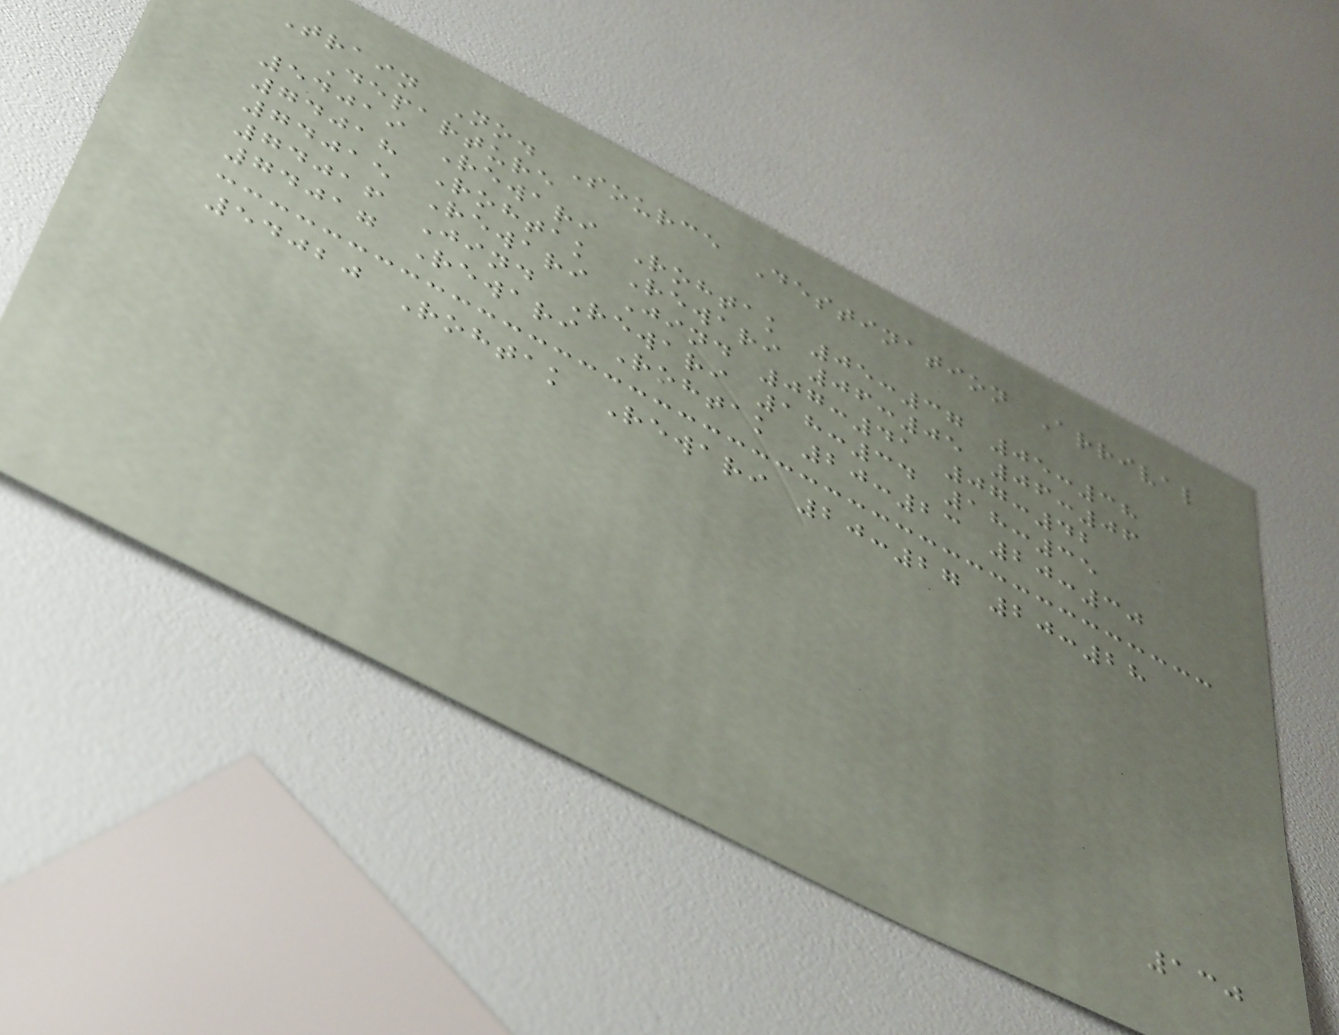Train No. Source Destination Arrival
Departure
54019 Rewari Rohtak 05:37 05:38
74018 Rohtak Rewari 06:05 06:06
74015 Rewari Jind 07:41 07:42
74016 Jind Rewari 18:34 18:35
74017 Rewari Rohtak 20:23 20:30
54020 Rohtak Rewari 20:27 20:28
130
